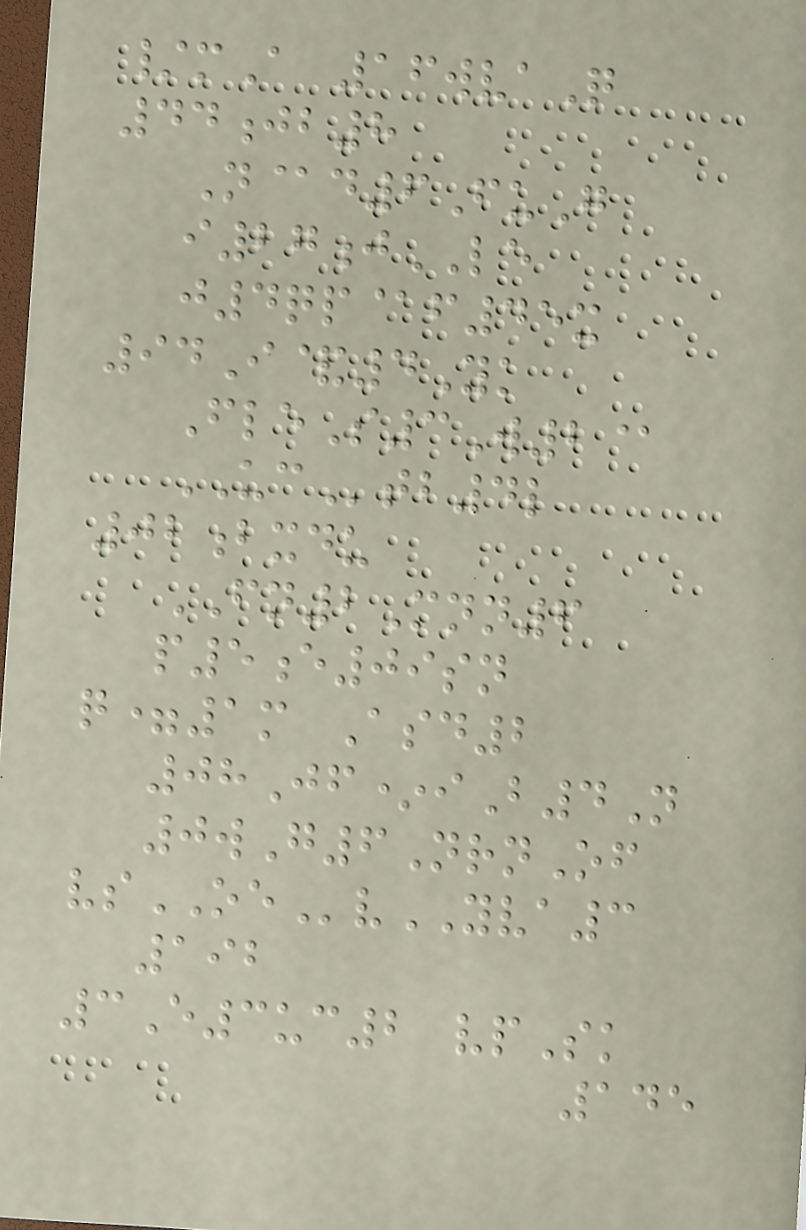/mA 16wvaQ
44jb8
N@d6FuG
i27jLE
j4qp@f45x
94I&4Yk
FleS3W2@
UCtb4l
02bxdu
FN2Mnn6
p5e09sn
q=1m Asd2
08Jf*iB4N
0wG6NrnOf
vsOEvYVA3
192
3E3uc2 vpSk
145
